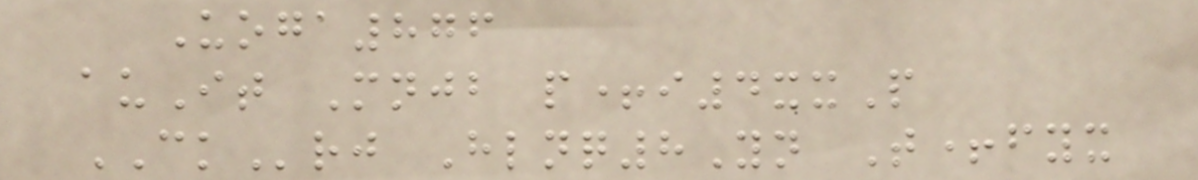Uoga876
auIt Mnjb p+i4xxP
CKrj Hlnq8Yn T+fyx
